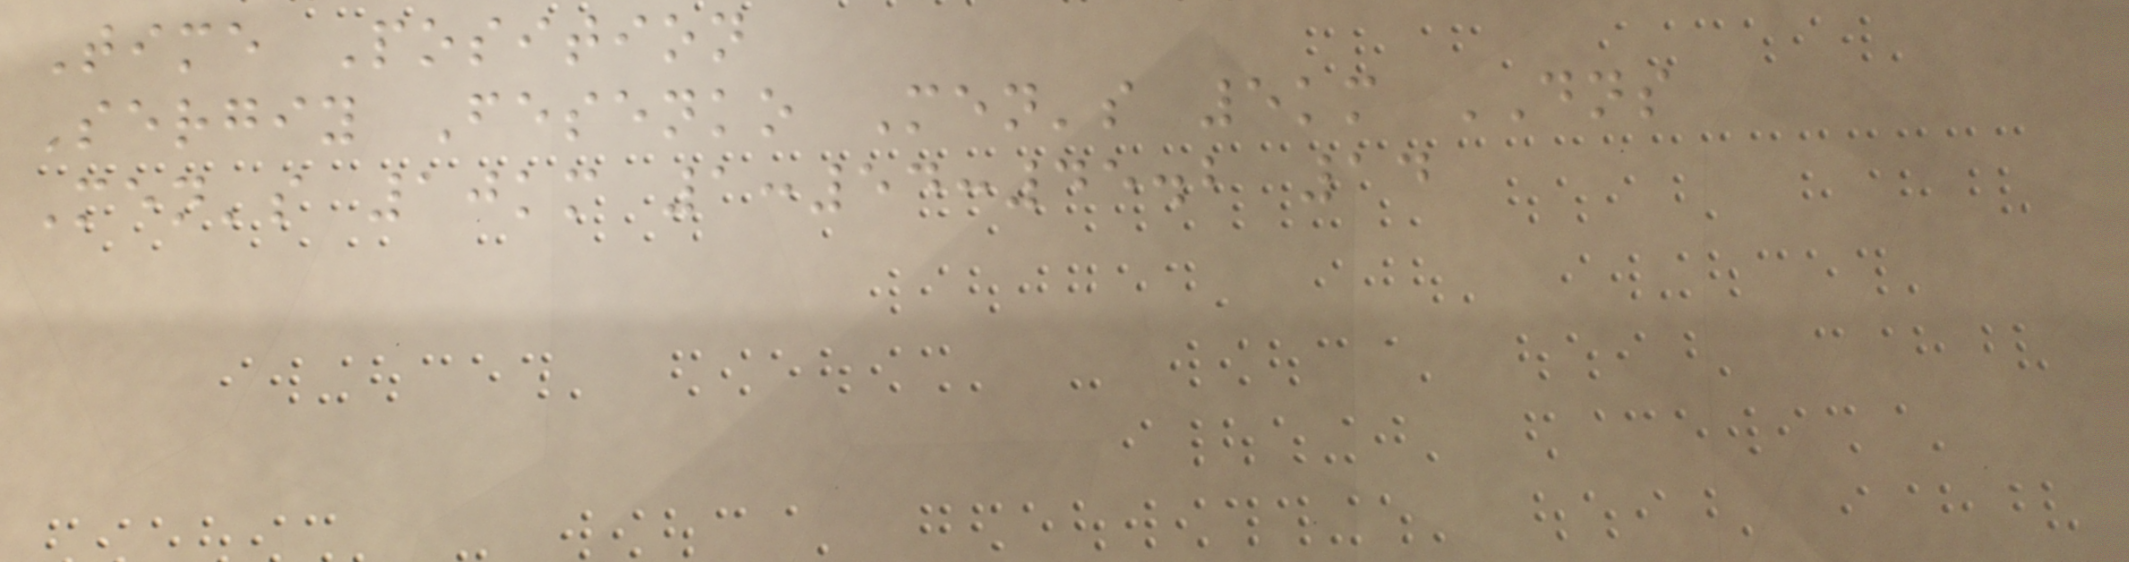Time Position
Sergiy Fesenko Men's 5km DNS
Men's 10km 1:54:45.2 14
